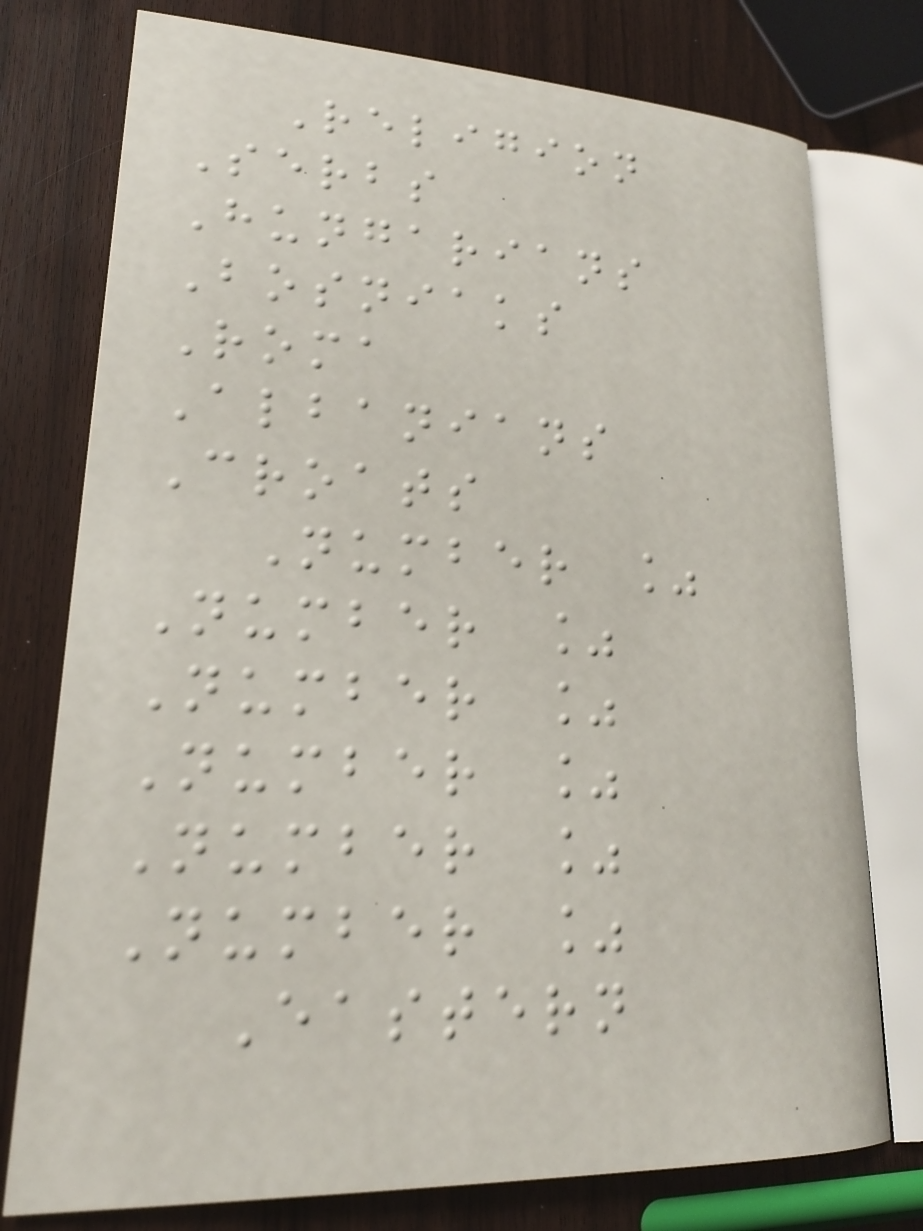Religion
Serbs
Hungarians
Bosniaks
Roma
Albanians
Croats
Number %
Number %
Number %
Number %
Number %
Number %
Eastern
